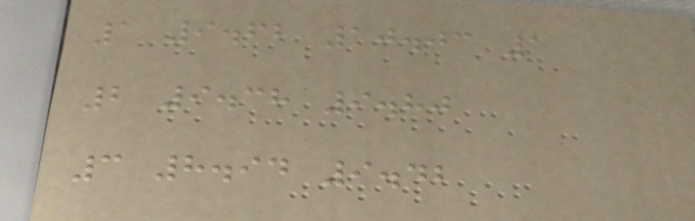1 9.62 10.03 1
2 9.38 9.80
3 8.94 9.42
